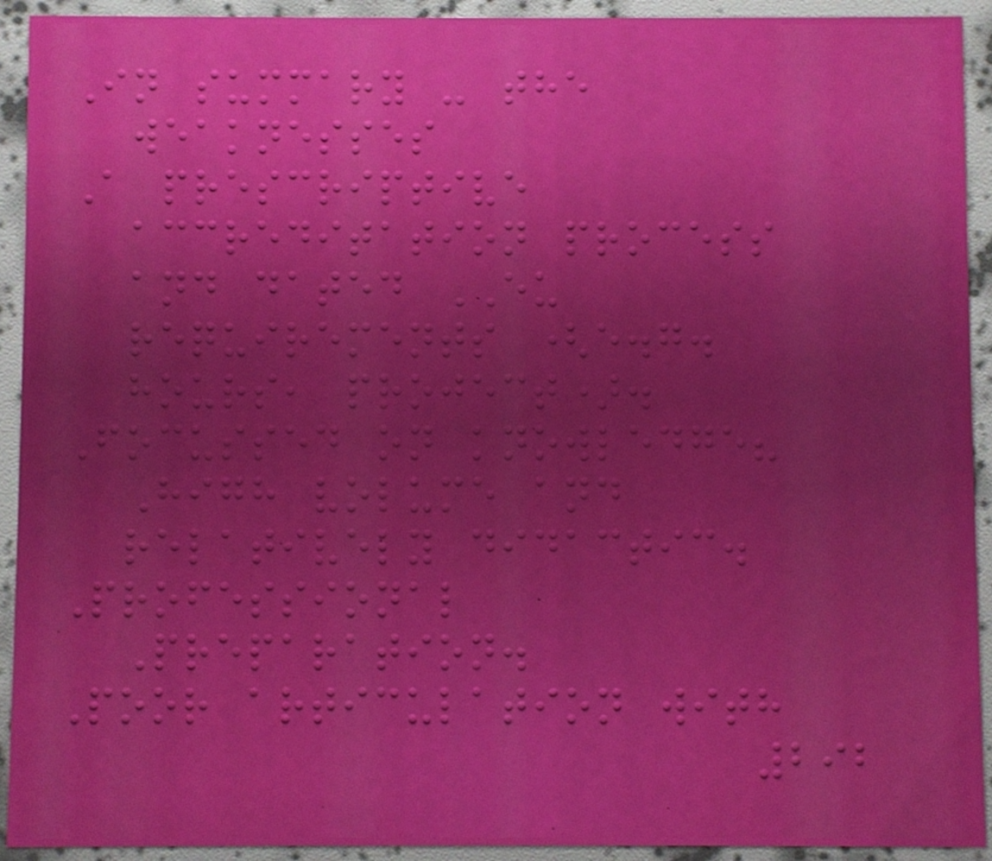In summary - the
weaknesses
A prescriptive
accreditation process
and dated EU
requirements (e.g.
hours, project).
Focussed on knowledge?
High volume and
relatively didactic.
Professional
Preparation.
Poor articulation with
292
